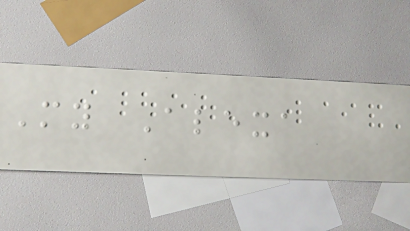My Alexa
